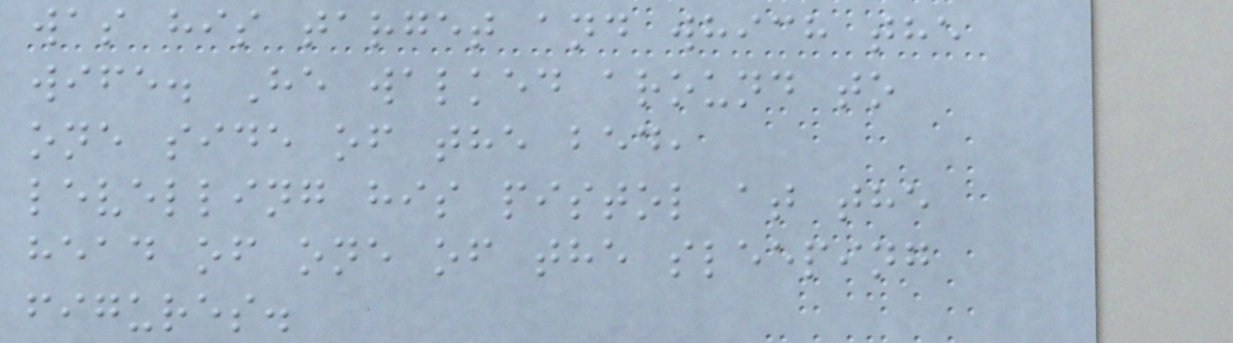was his target and which the
wife. He walked around to
one side of the bed,
levelling his pistol at the
head of one of the sleeping
figures.
